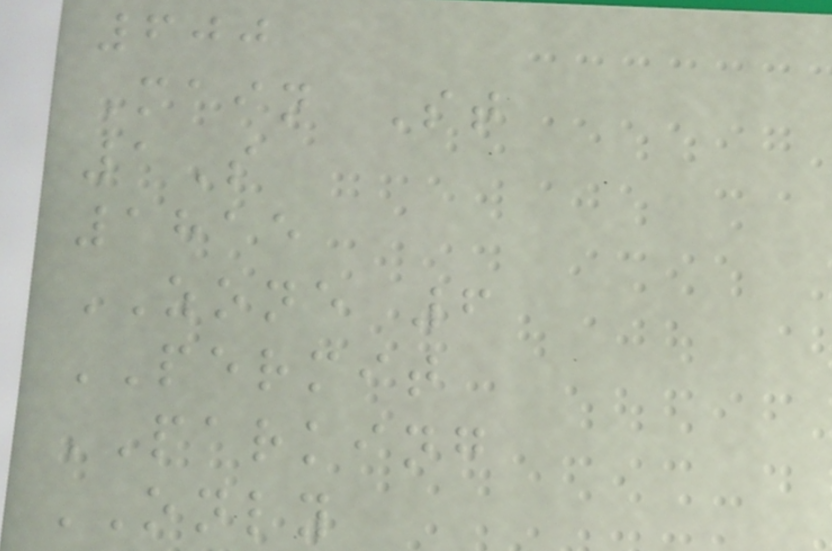600
Main St
1S
1815
ZONE 6
PERMIT
PARKING
ONLY
